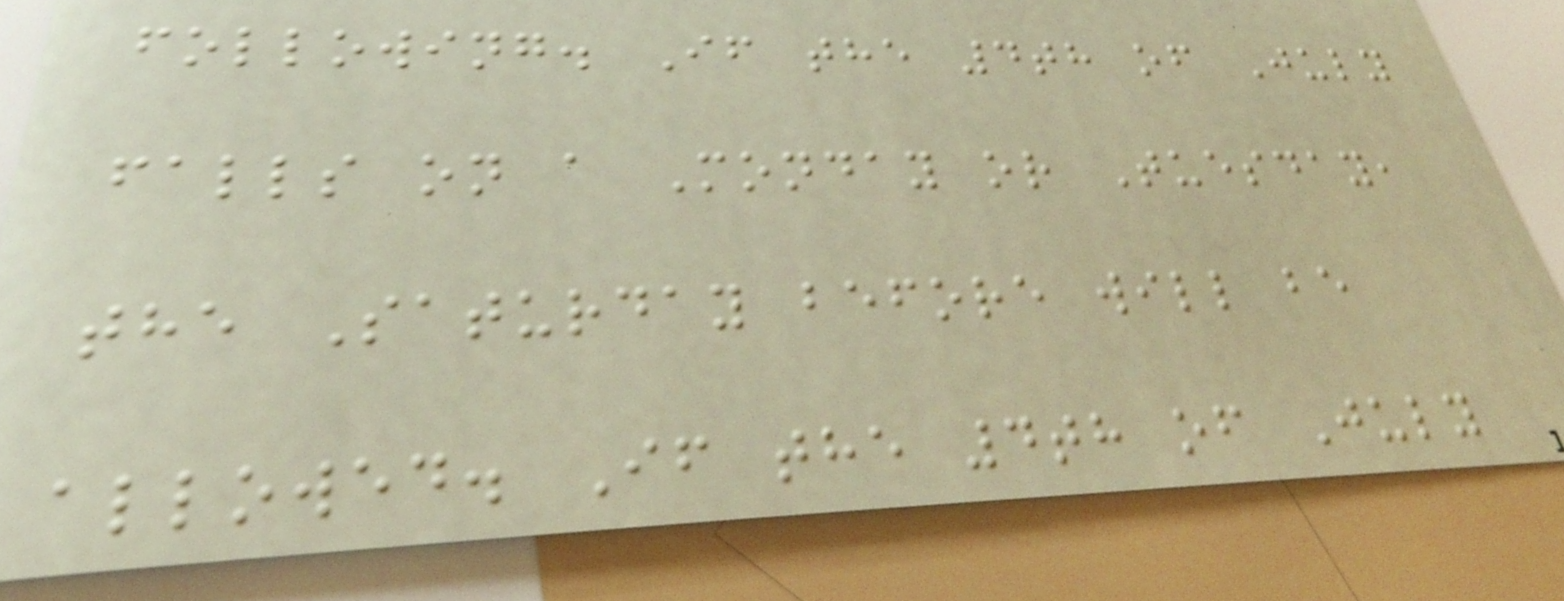following. If the 4th of July
falls on a Monday or Tuesday,
the Saturday before will be
allowed. If the 4th of July
